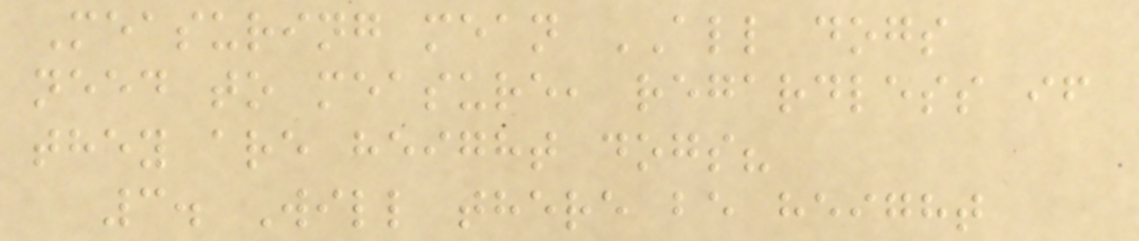Measuring mean ALL dogs
need to measure, regardless if
they are height dogs?
3. Will there be height
